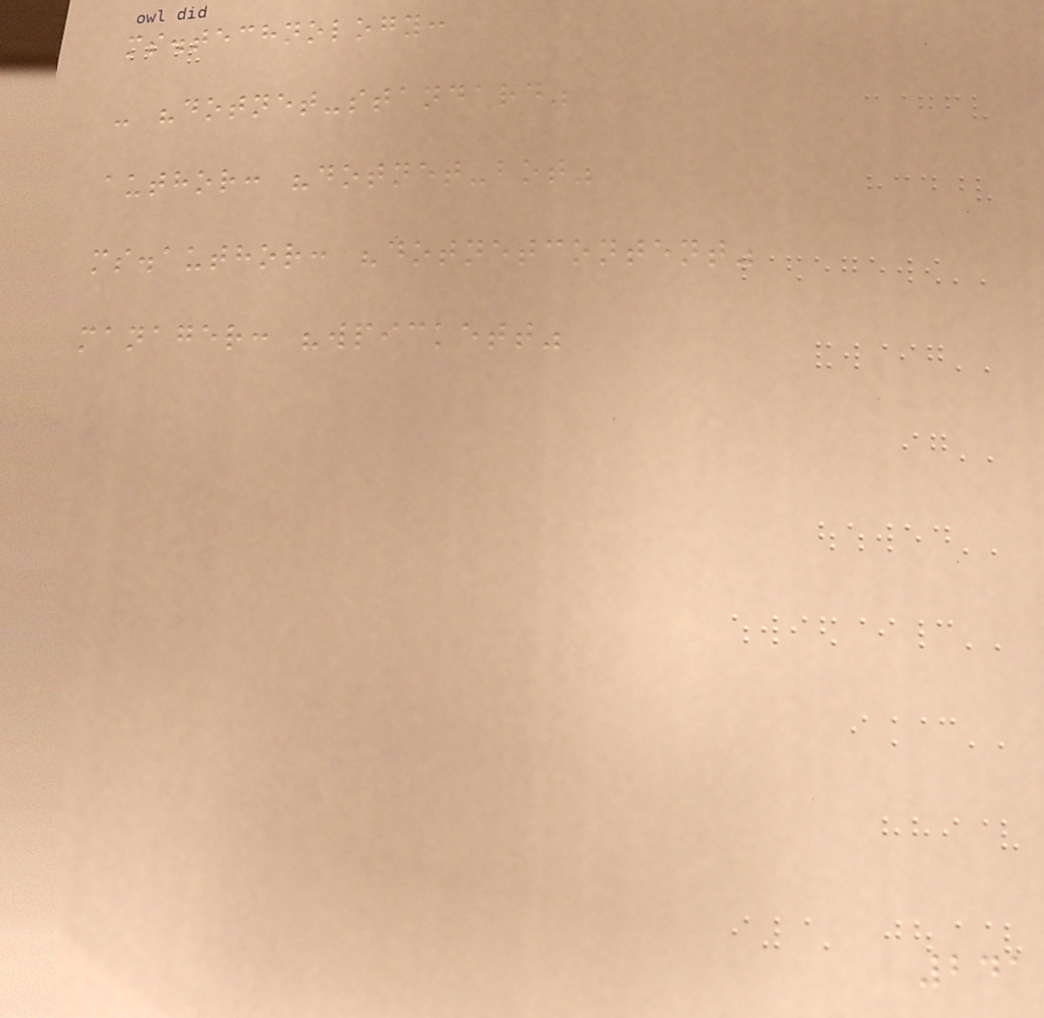ms.technology:
- "dotnet-standard"
author: "dotnet-bot"
ms.author: "dotnetcontent"
manager: "wpickett"
241
